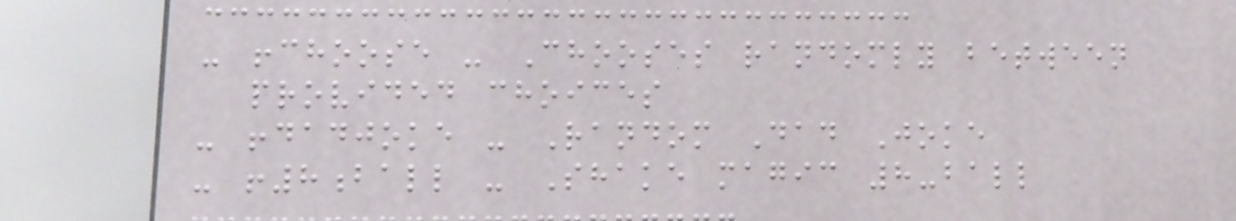- !choose - Chooses randomly between
provided choices
- !dadjoke - Random Dad Joke
- !8ball - Shake magic 8-ball
